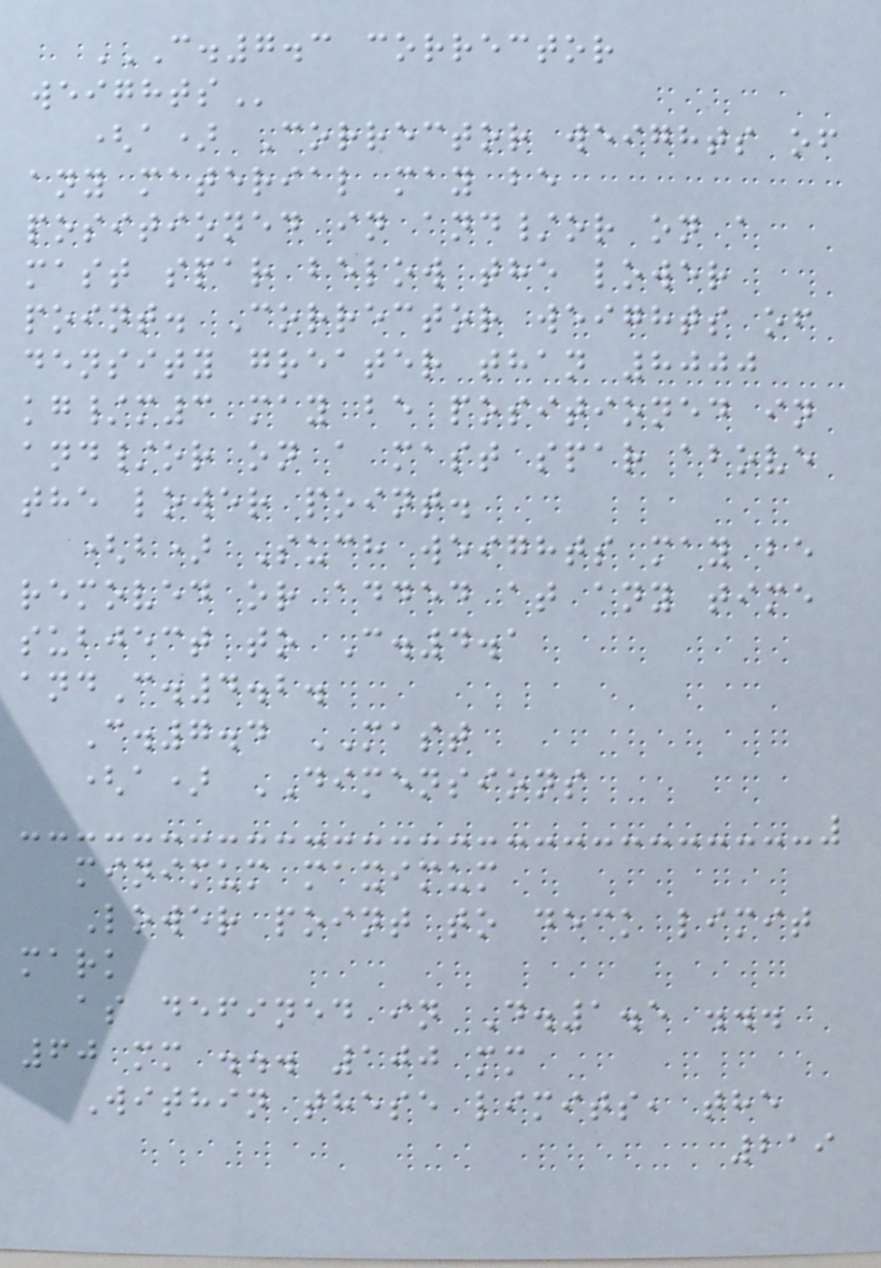C.7.3 CORRECTOR
WEIGHTS
(a) Corrector weights of
any material may be
positioned in and/or on a
mast spar below the lower
point. Corrector weights of
density greater than 8000
kg/m3 may be positioned in
and/or on a mast spar above
the lower point.
(b) Such weights may be
removed or added at any time
subject to C.4.1
andC.4.2.
C.7.4 MAST
(a) DIMENSIONS
minimum maximum
Lower point to deck limit
mark
as defined in D.1.5 ...
60 mm ... 100 mm
Within these limits, the
219
